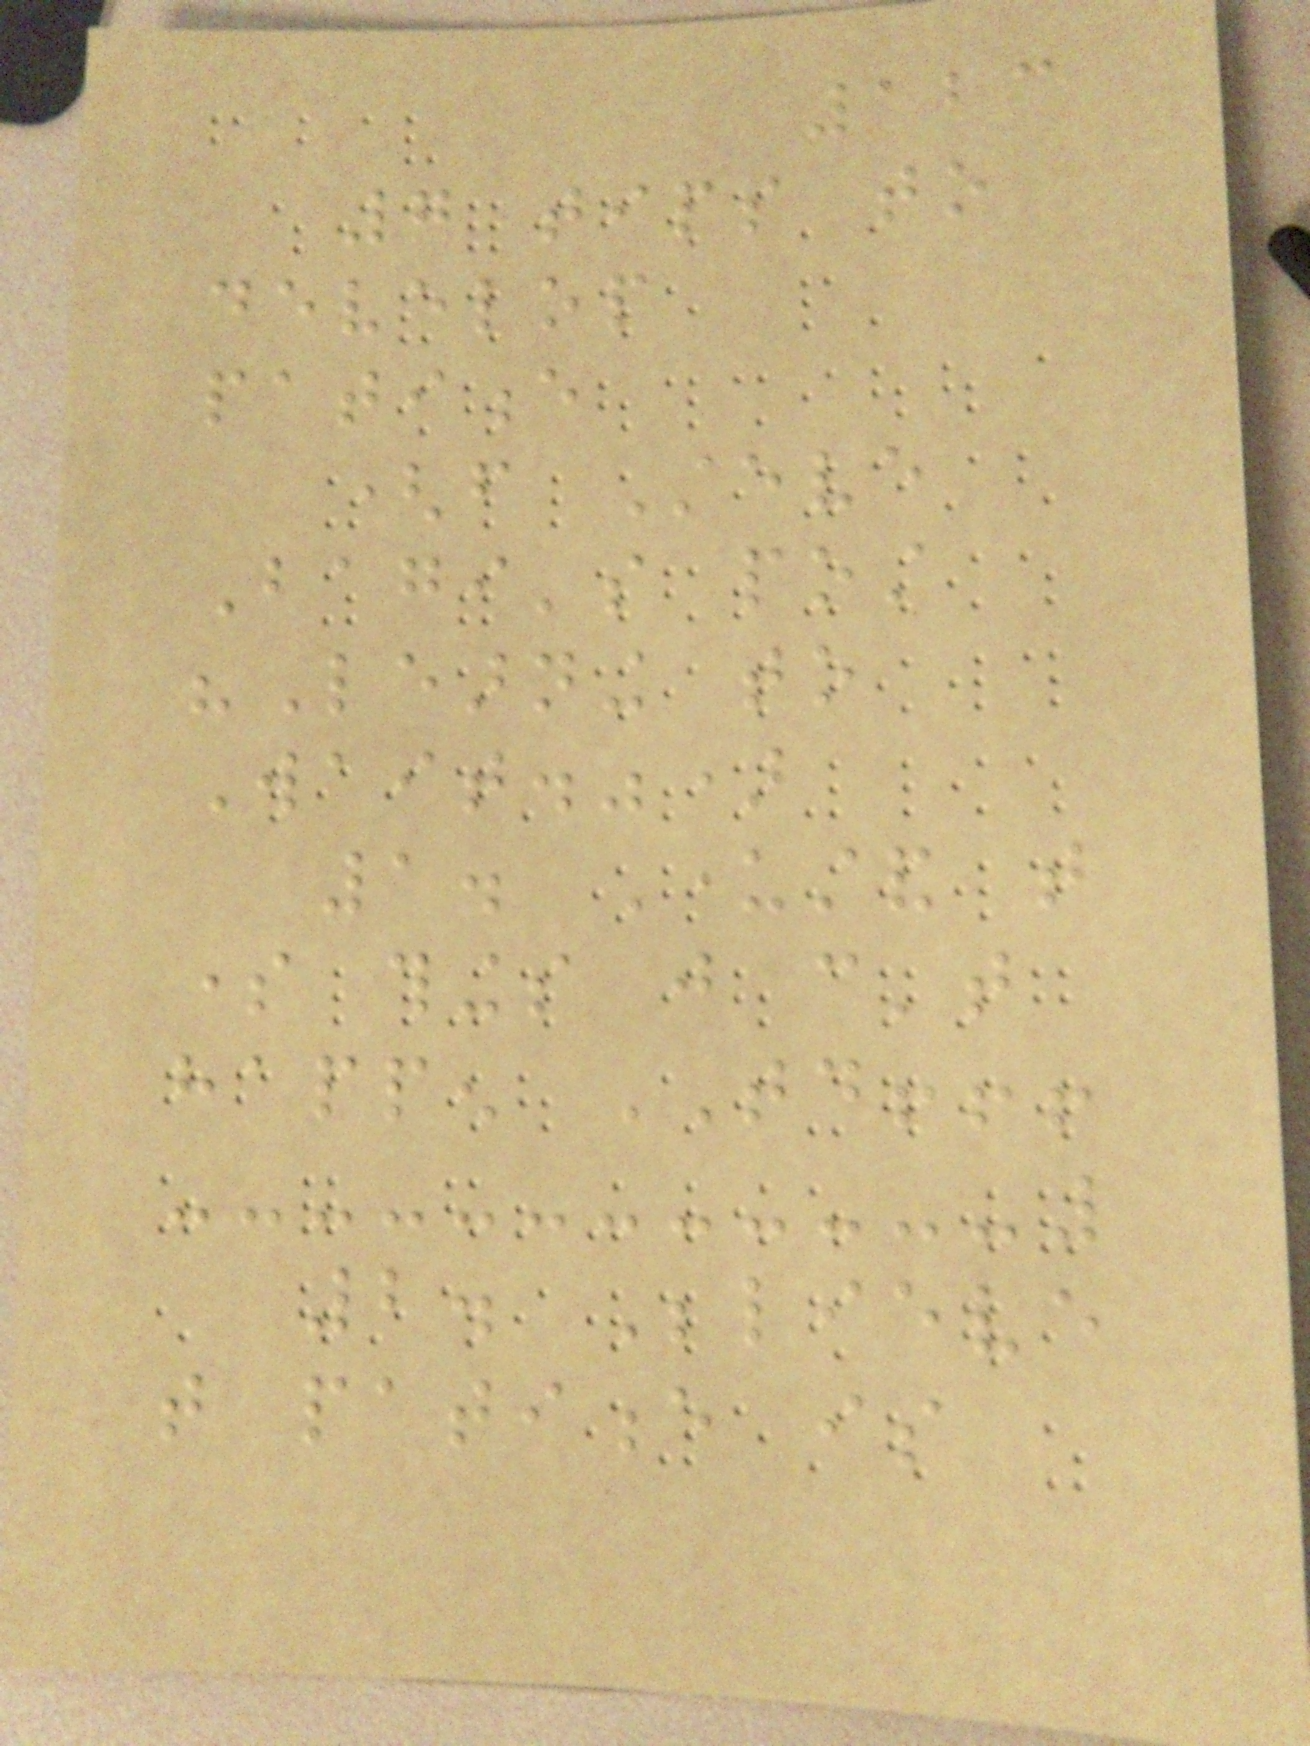123
7 tips to
develop
patience
(from Steve
Bagi's post
"Learning to
Wait.")
1. Understand that
some things just can't
happen TODAY!!!
2. Believe
that patience is
